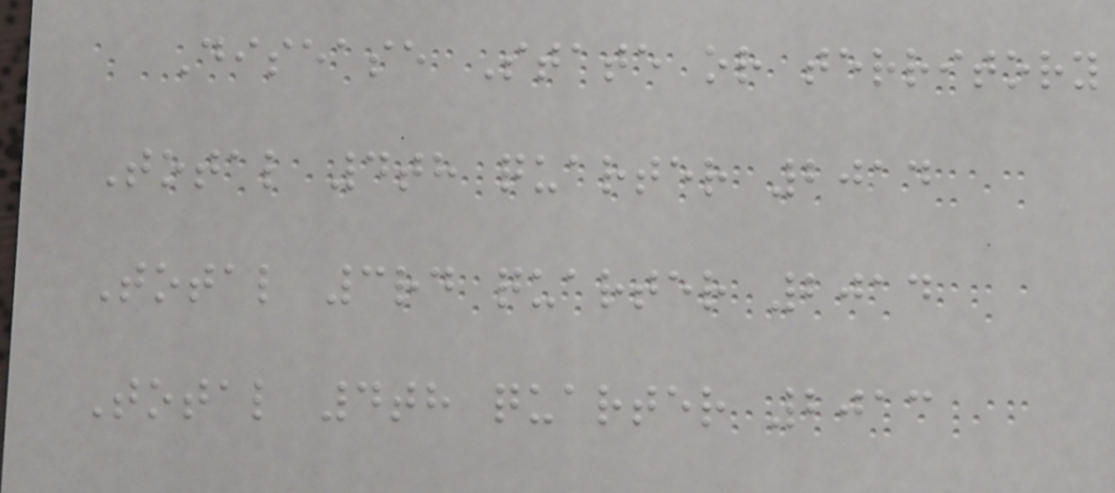Disease State or territory
Total 4th quarter 2014
Total 3rd quarter 2014
Total 4th quarter 2013
